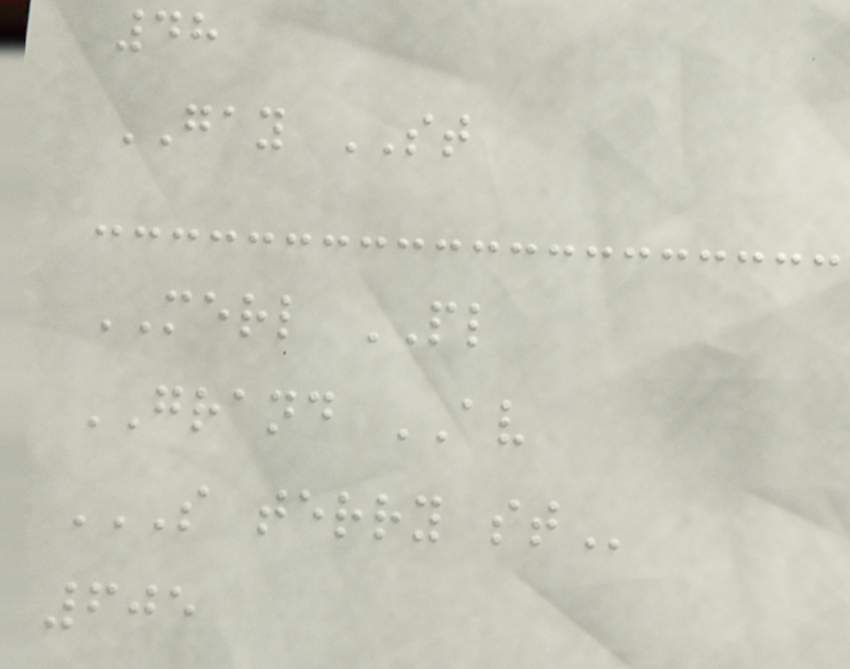48
GAY ST
MERL PL
GRAND AV
S TERRY ST
605
